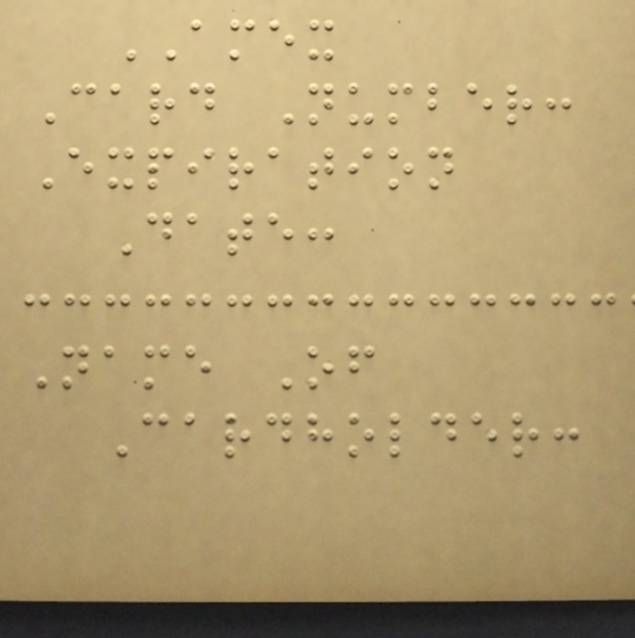AMEX
Card Number:
Expiration
Date:
Name Of
Cardholder:
